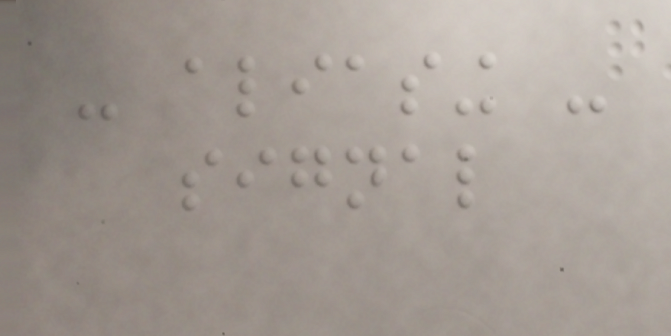- aliasing -
signal
